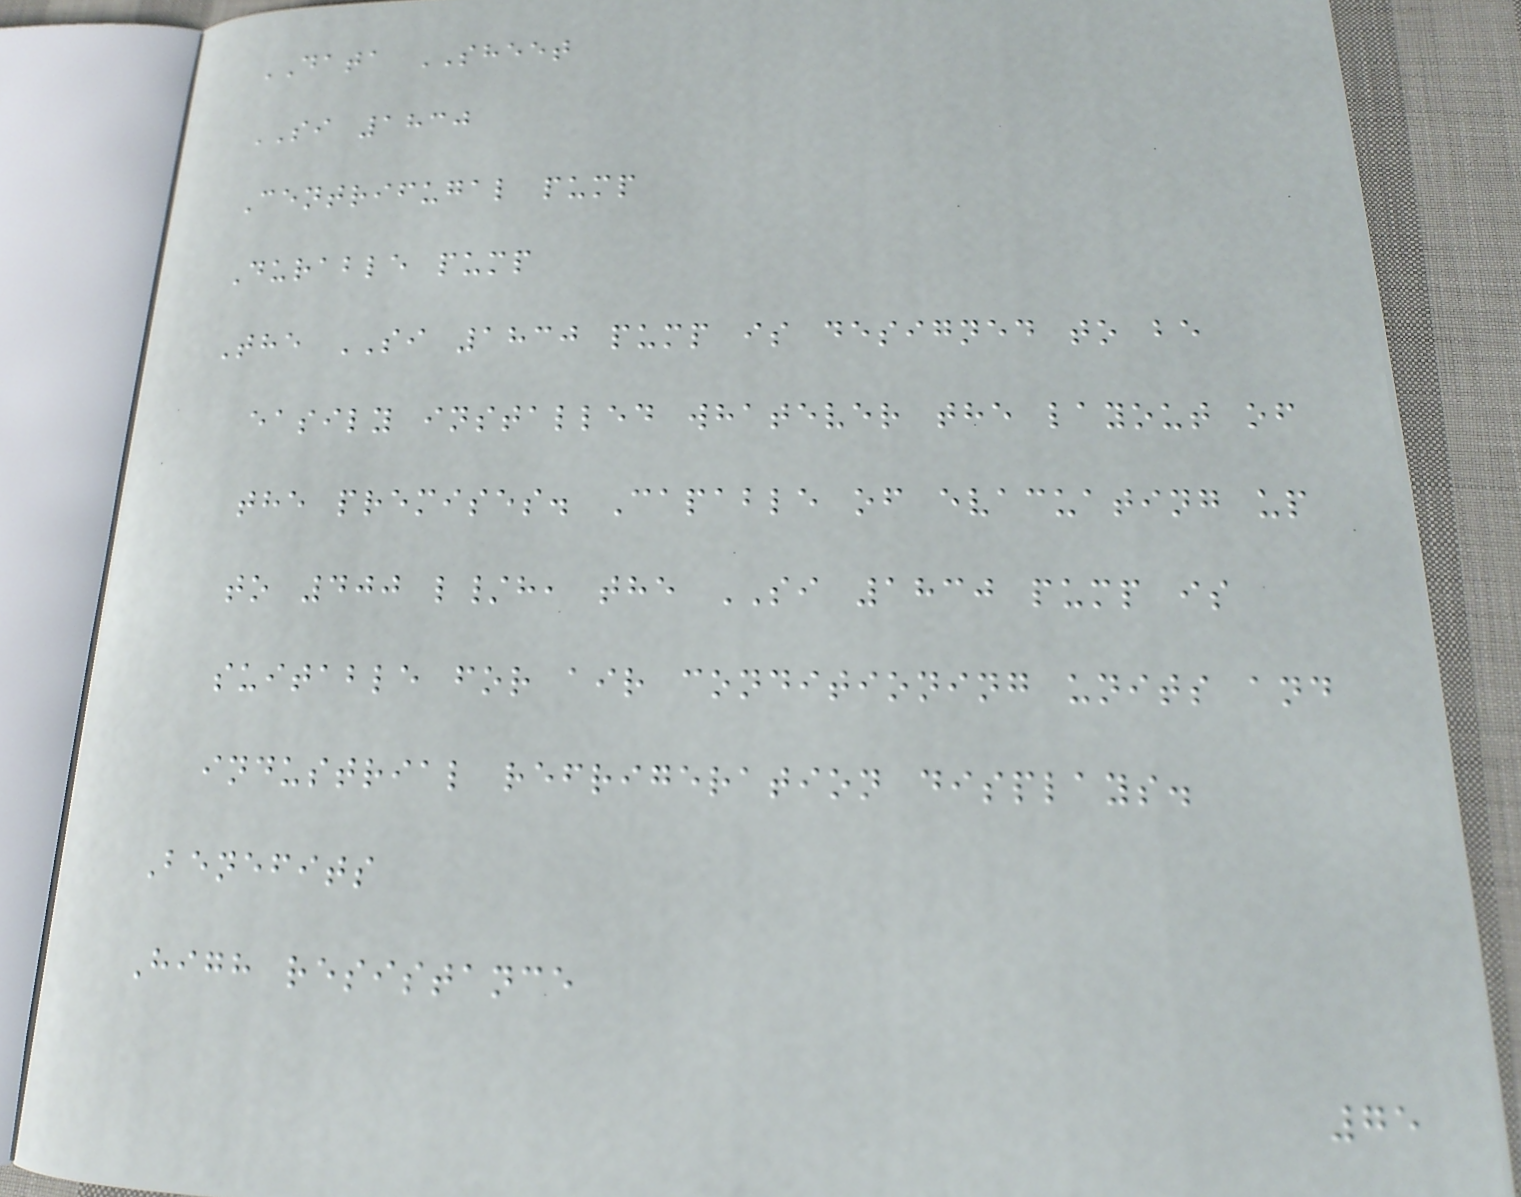DATA SHEET
SI 1830
Centrifugal pump
Durable pump
The SI 1830 pump is designed to be
easily installed whatever the layout of
the premises. Capable of evacuating up
to 400 l/h, the SI 1830 pump is
suitable for air conditioning units and
industrial refrigeration displays.
Benefits
High resistance
75
